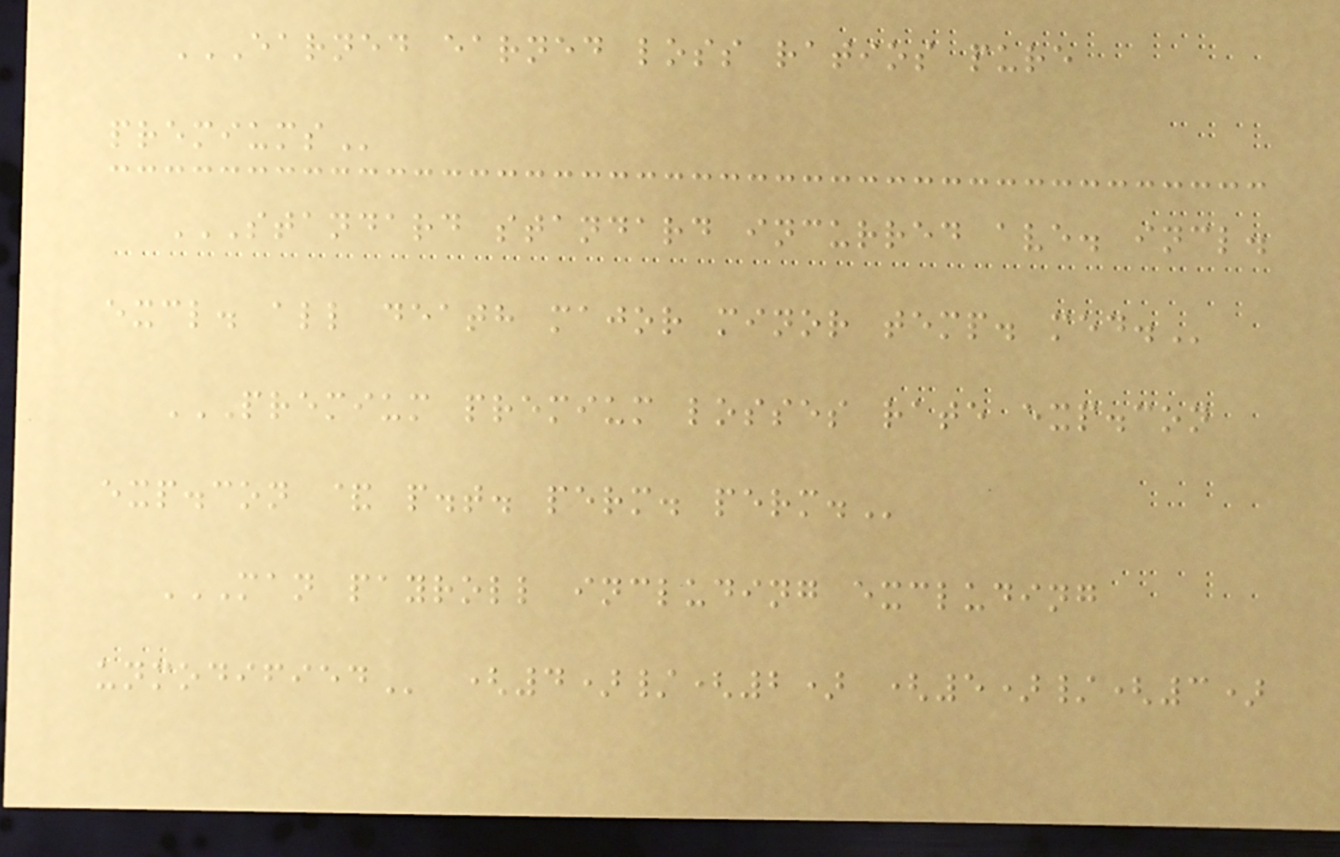EARNED EARNED LOSS RATIOS PURE
PREMIUMS
STANDARD STANDARD INCURRED AVE. INCL.
EXCL. ALL DEATH MAJOR MINOR TEMP. MED.
PREMIUM PREMIUM LOSSES RATE EXP.CON
EXP.CON & P.T. PERM. PERM.
MAN PAYROLL INCLUDING EXCLUDING
UNMODIFIED (4)/(2) (5)/(3)
